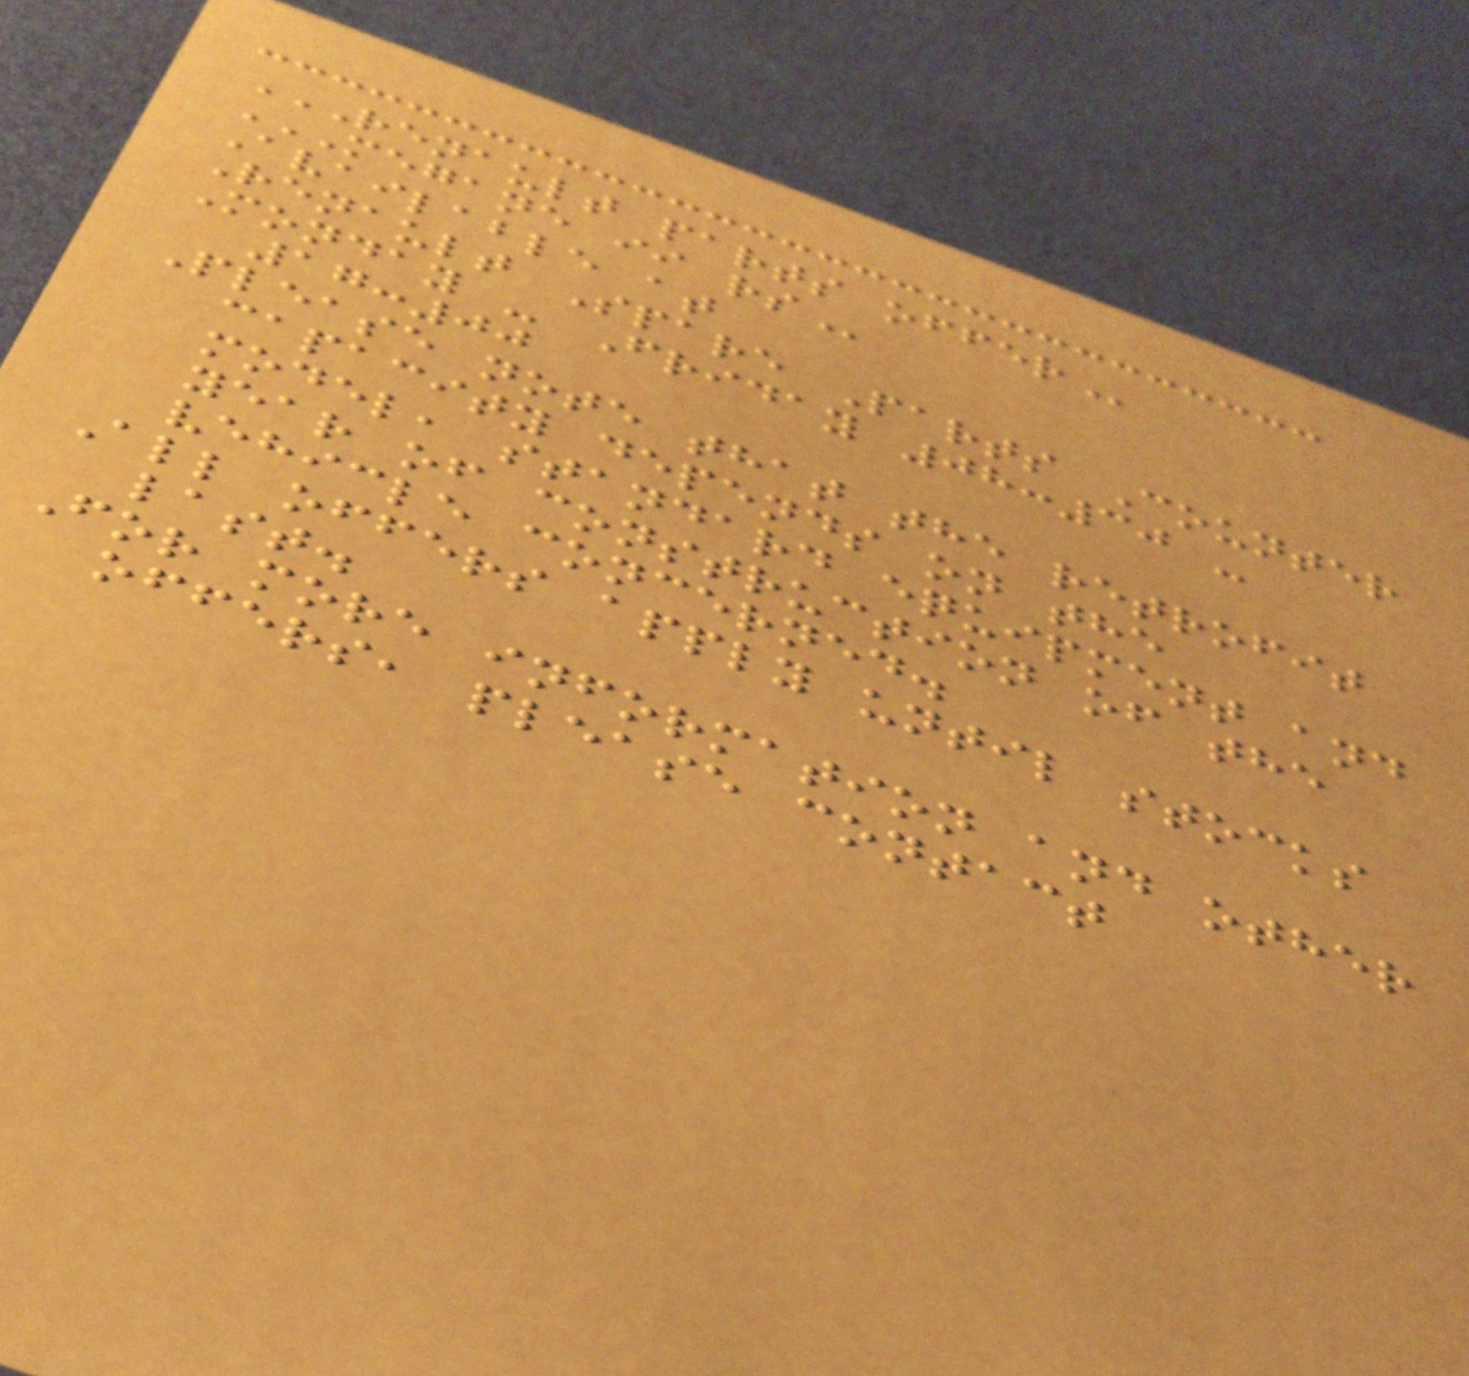RENAULT PARTS OFFER
MEGANE II RS
Available at
Renault Spare Parts Counter
Monday - Friday 08:30 -
17:00
Please note that the retrofit
capacity depends on the
model, standard equipment and
year of construction of the
vehicle concerned.
All offers apply until stocks
last.
For more information and other
offers, please contact
